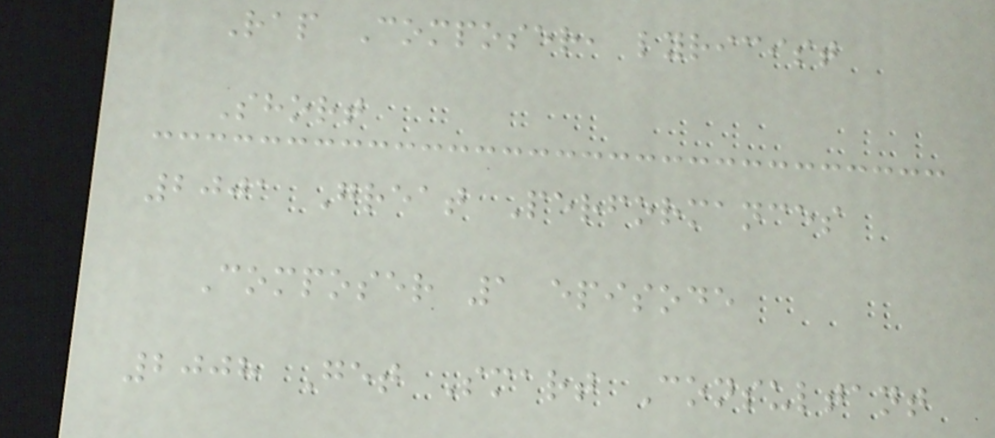Rap Composer, lyricist
Short
2001 Great Performances
Composer 1 episode
2008 Get Smart Consultant
